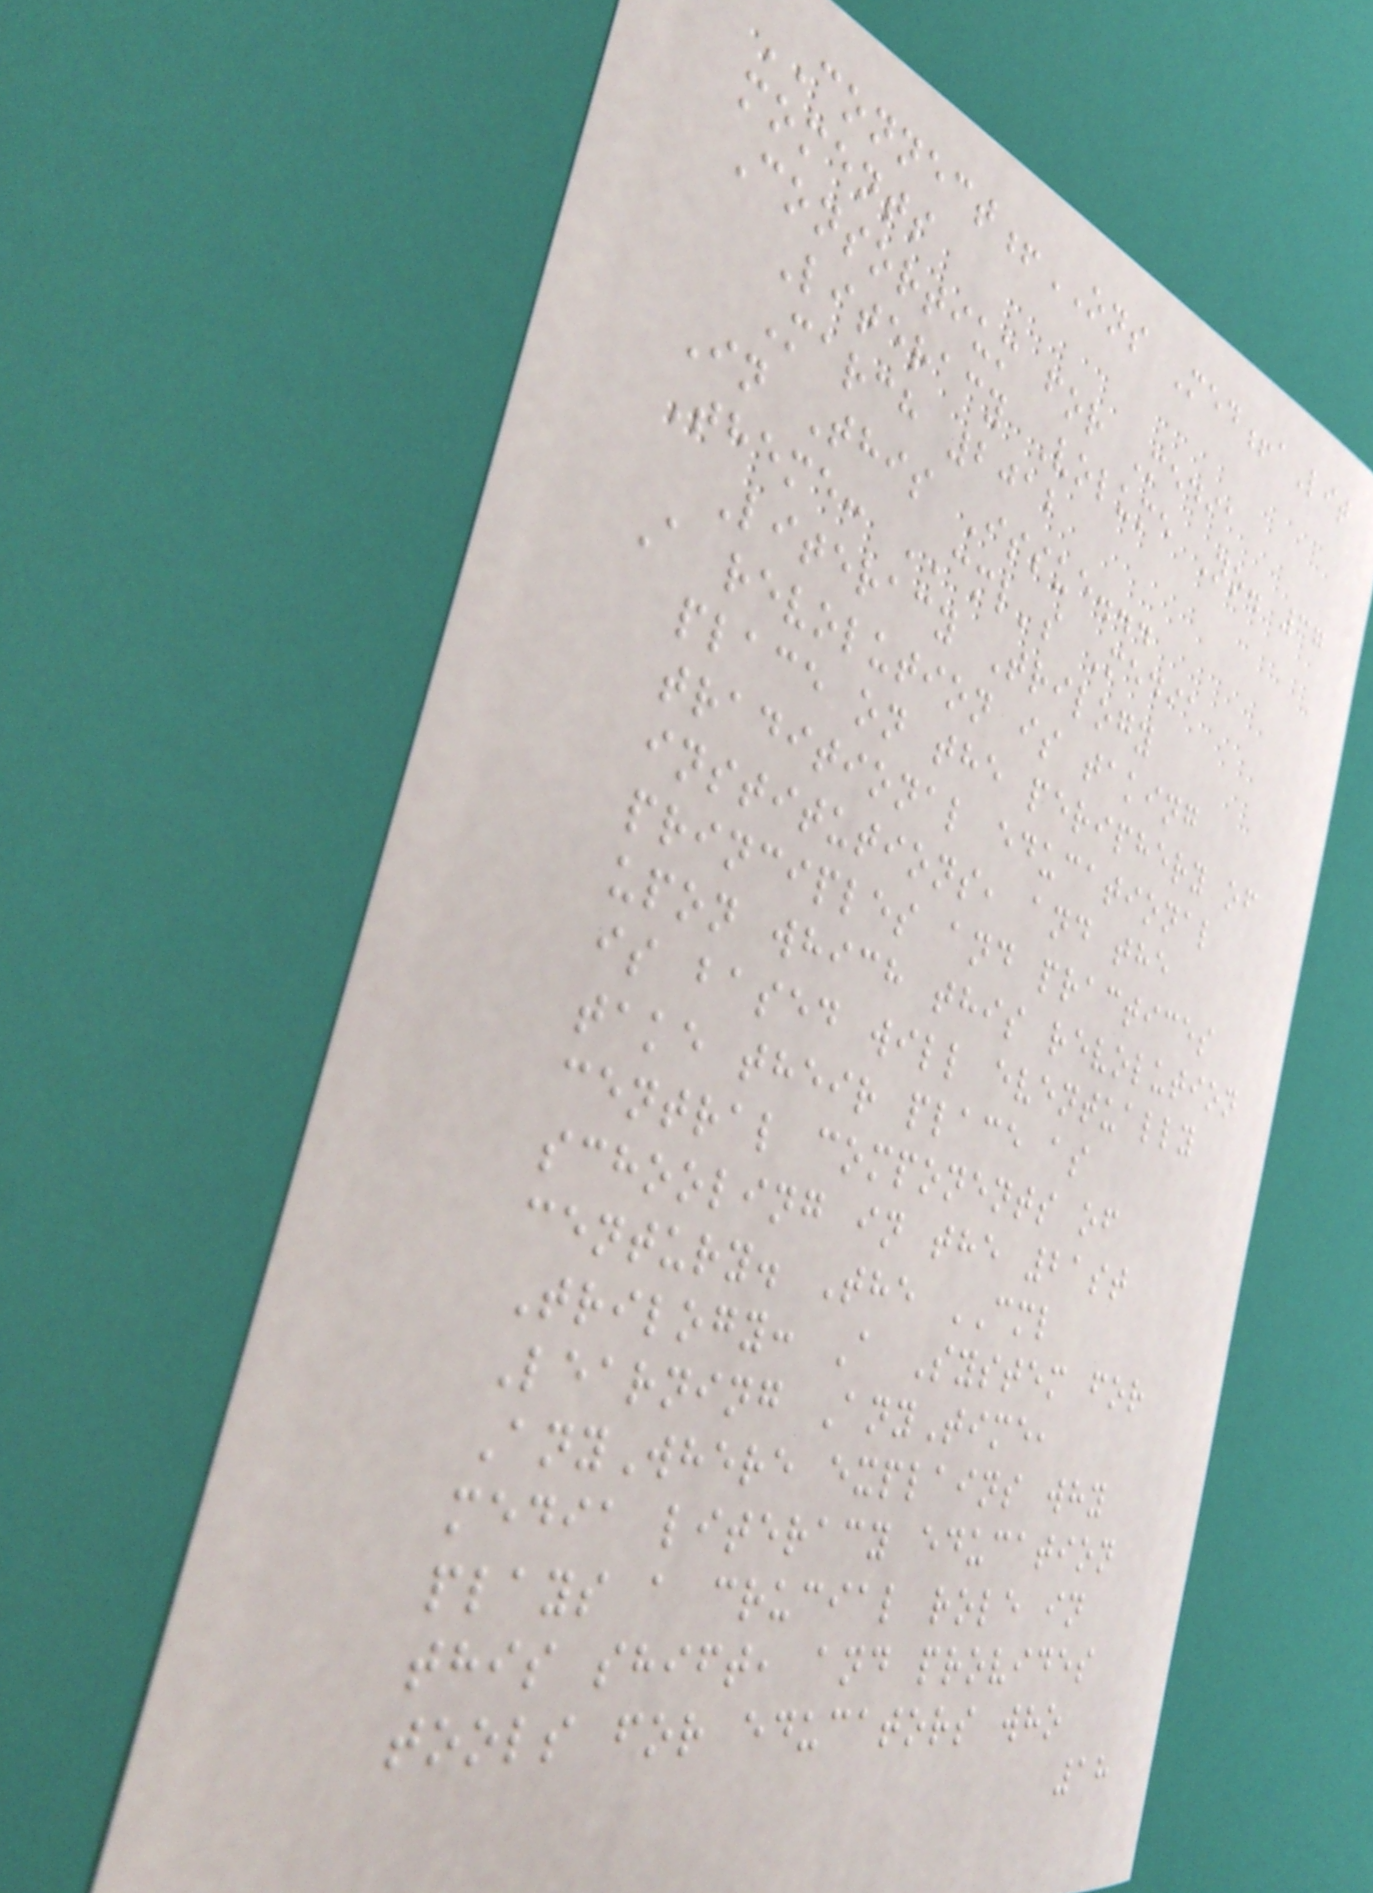CONNECT!ONS Med!aLit
moments
Consortium for Media
Literacy Volume No. 37
March 2012
In This Issue...
Theme: CML's Media
Literacy Trilogy
A revolution is taking
place on the periphery of
traditional educational
institutions, and the
principles and practices
upon which this revolution
is based will eventually
take their place as
central components of
schooling in the 21st
century. The CML
Trilogy: A System for
Learning AnyTime,
AnyWhere explains why
media literacy education
plays a crucial role in
this shift, and provides
tools for educators who
18
